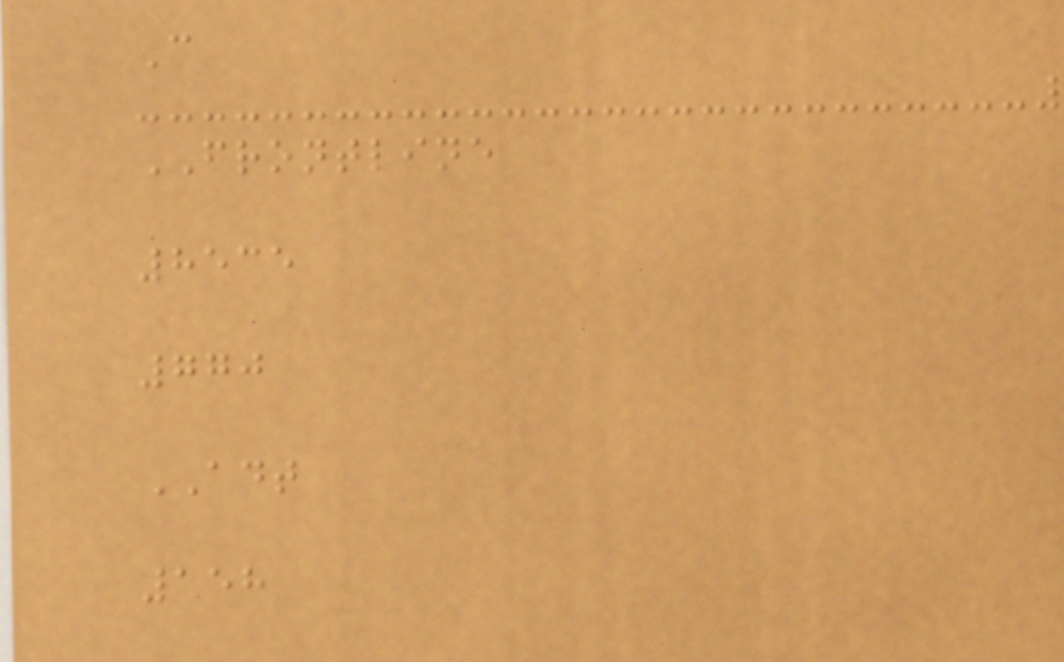C
FRONTLINE
8535
770
ADT
158
